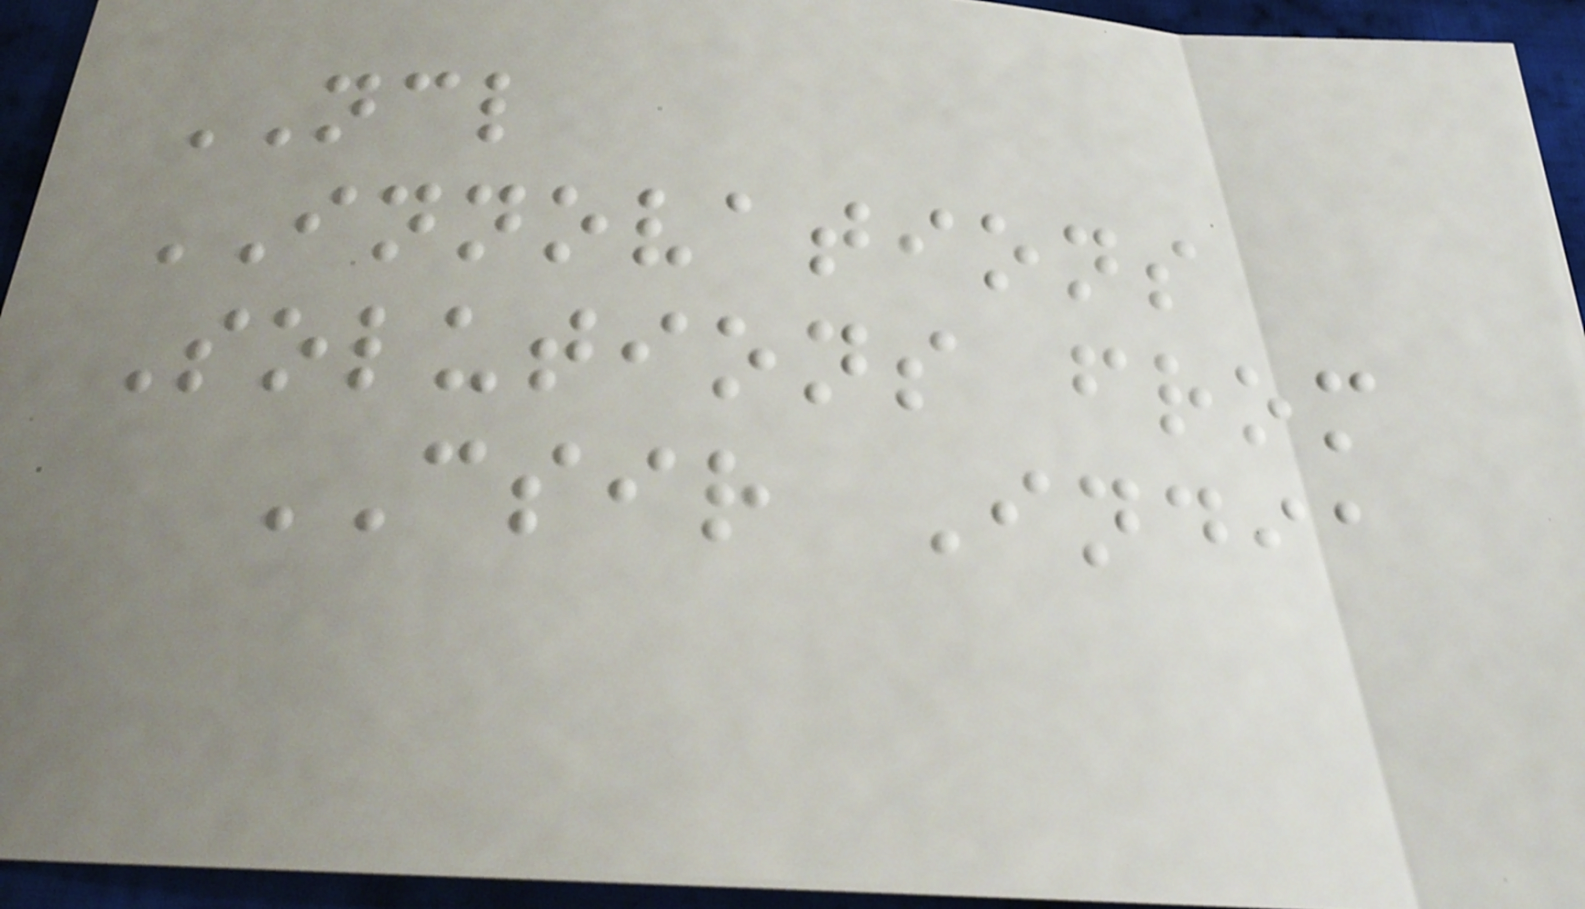NCL
INNOVATIONS
Solutions from
CSIR India
